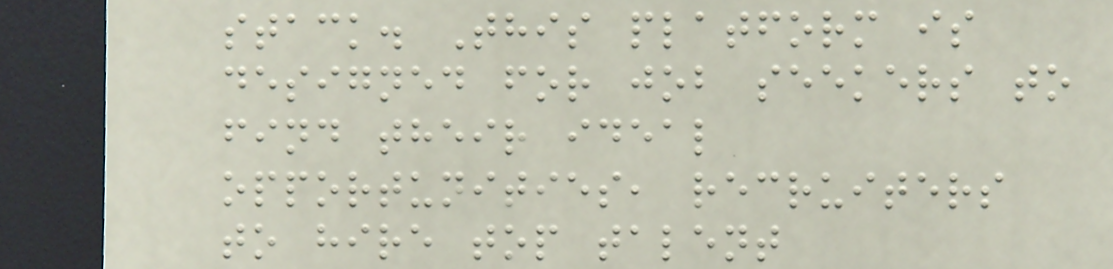stack. This platform is
designed for job seekers to
find their ideal
opportunities, recruiters
to hire top talent
